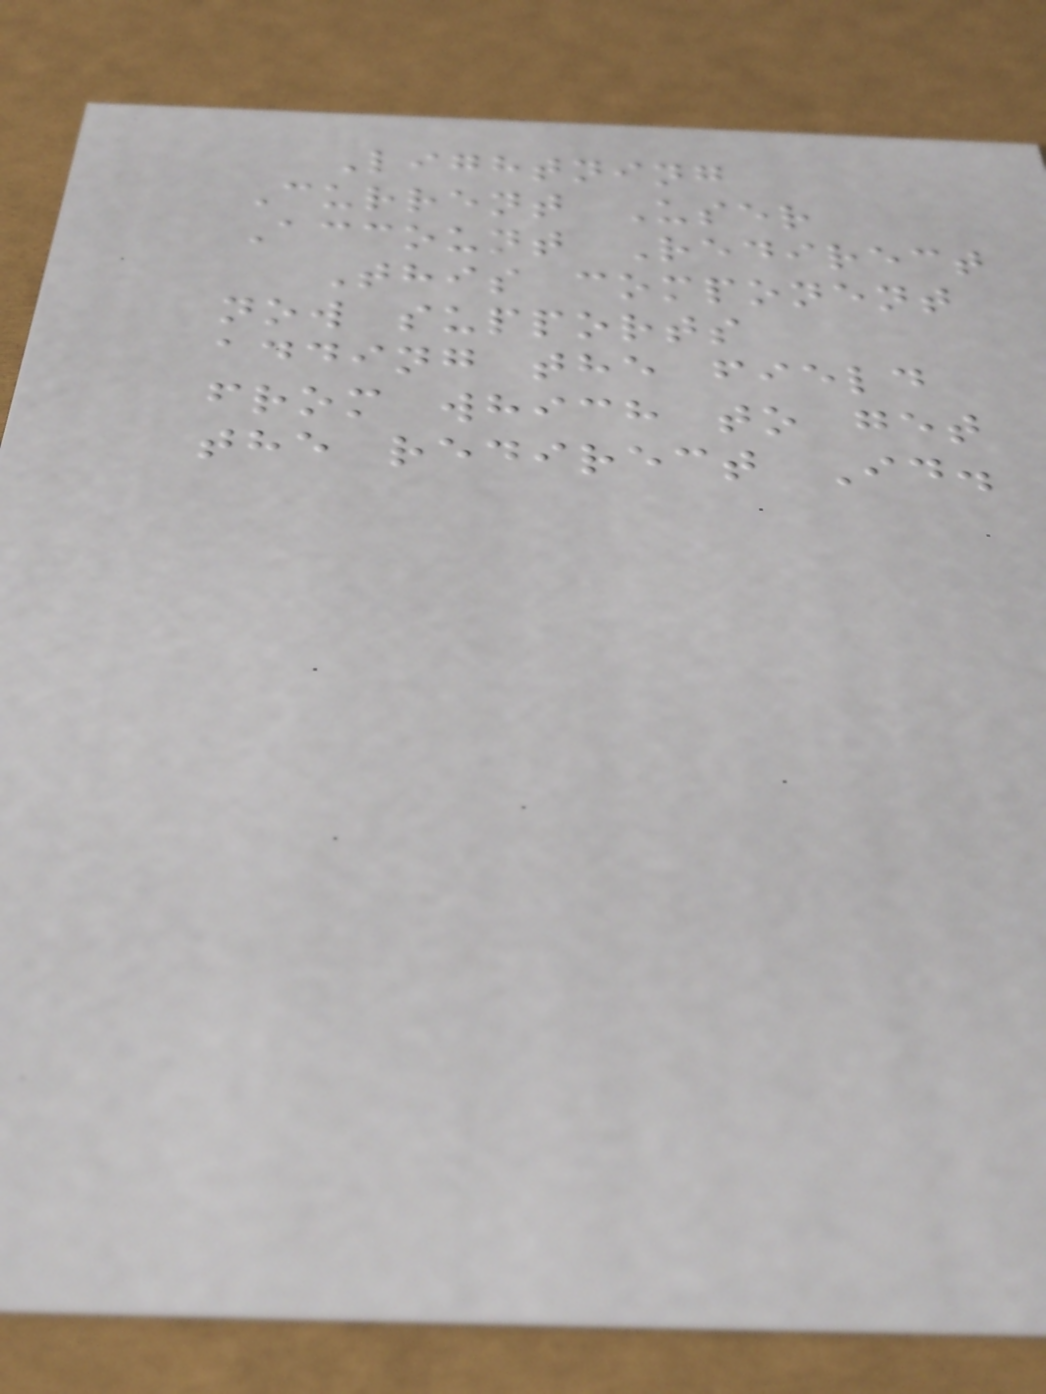Lightning
Current User
Account Redirect
This component
now supports
adding the field
from which to get
the redirect Id.
